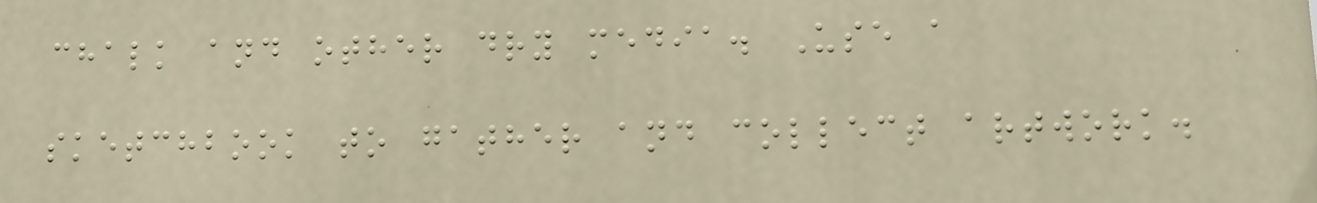chalk and other dry media. Use a
sketchbook to gather and collect artwork.
